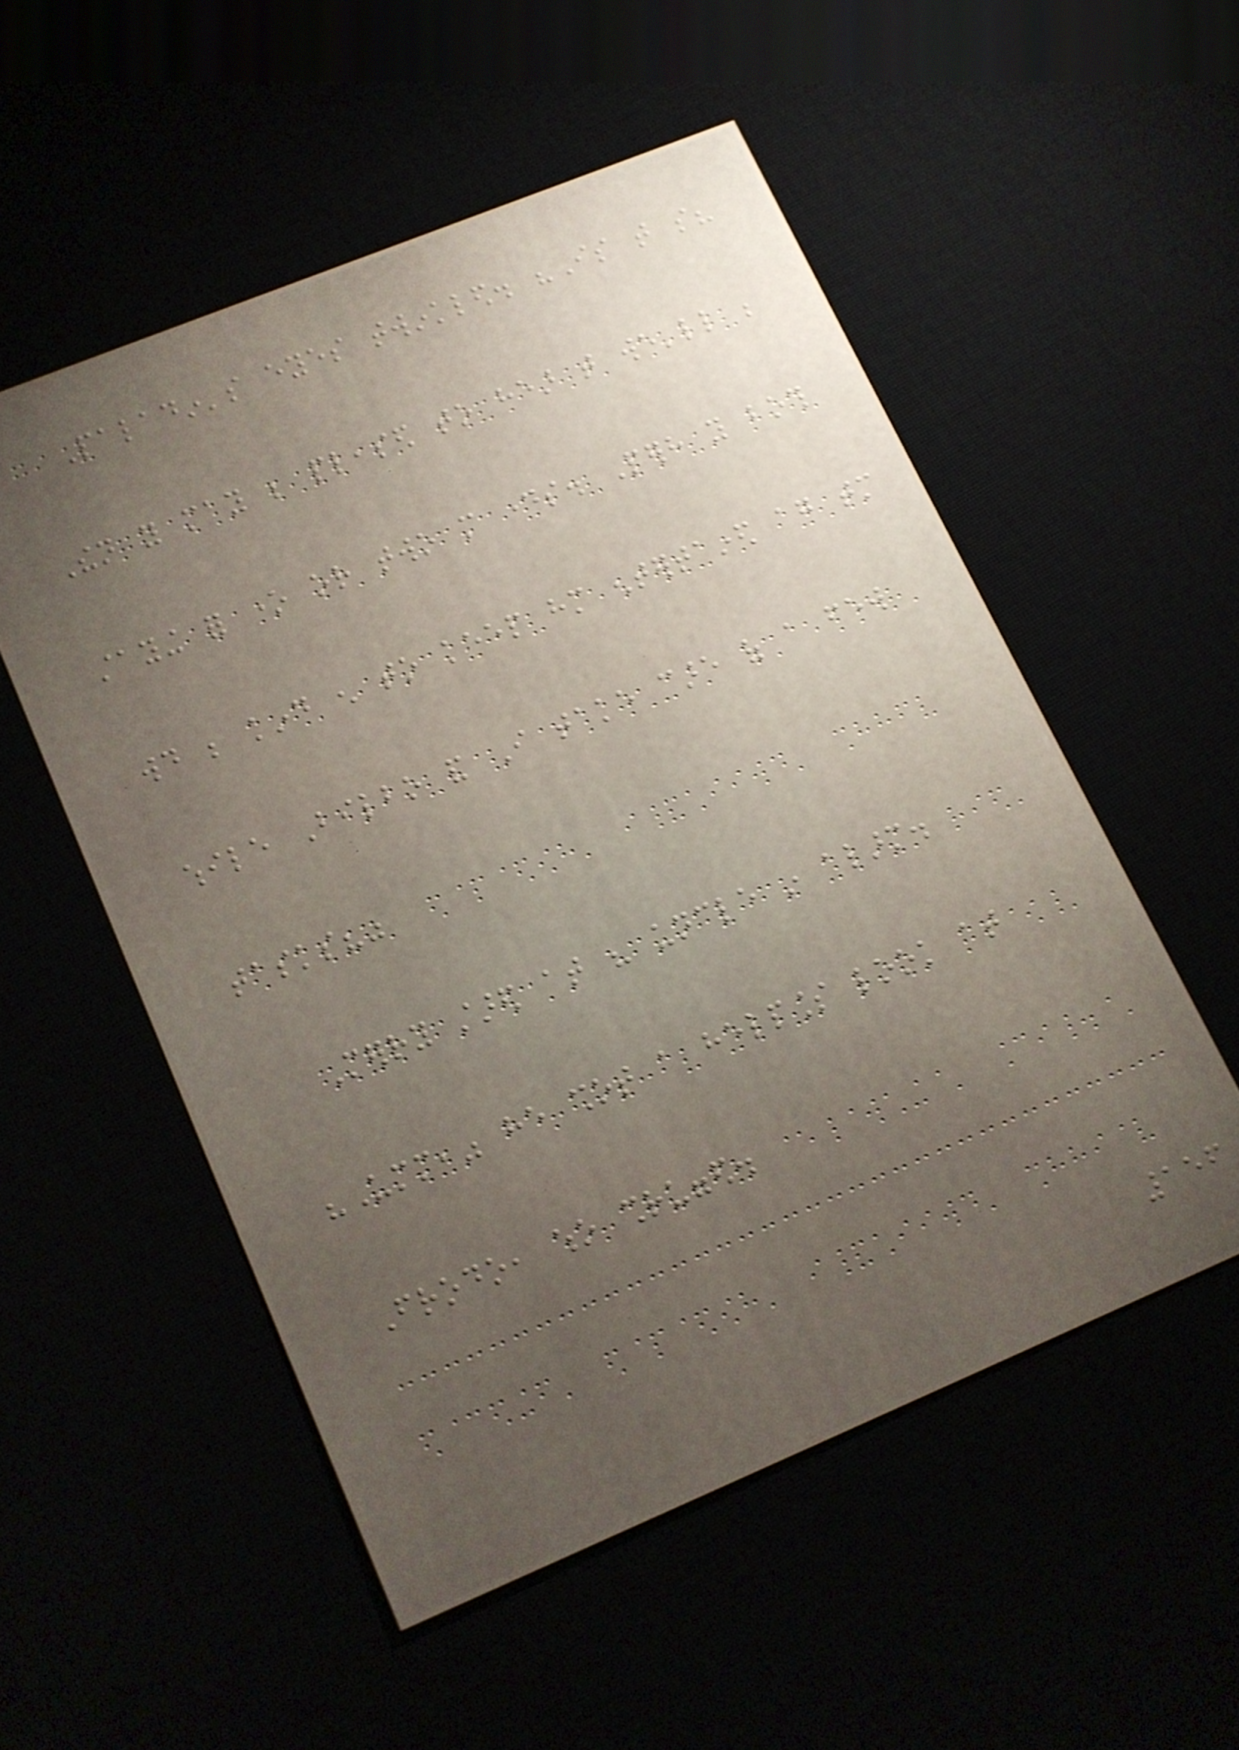Paladin's eyes twinkled. "Is that so?
Then you may be pleased to hear that we'll be
staying for one or two more days. Perhaps you both
would be kind enough to keep him entertained again tomorrow
while Bilbo and I take care of a few
tasks?"
Merry stared at his uncle in alarm.
"Umm," he shot a helpless look at
Frodo, who shrugged.
156
